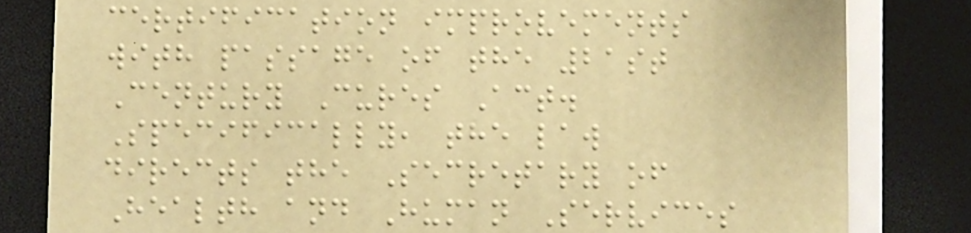certification improvements
with passage of the 21st
Century Cures Act.
Specifically, the law
directs the Secretary of
Health and Human Services
